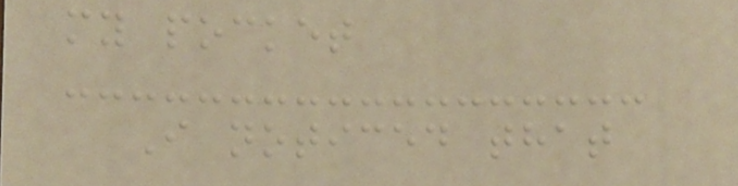my pocket
I noticed that
